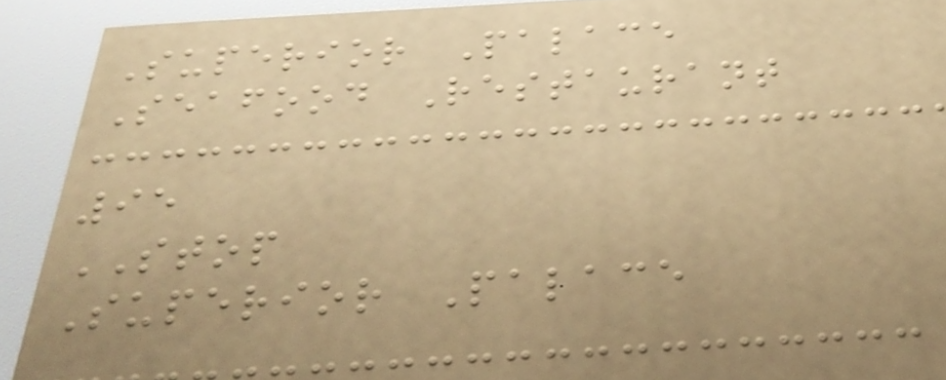Superior Palace
Seafood Restaurant
95
STOP
Superior Palace
